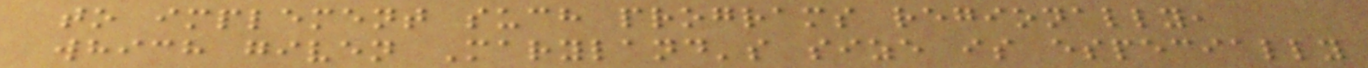to implement such programs regionally,
which given Maryland's size is especially
